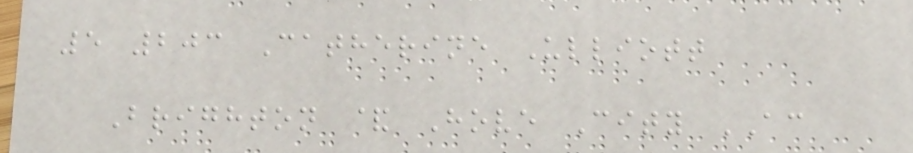5 203 Catherine Ulliott
Brighton & Hove City AC
